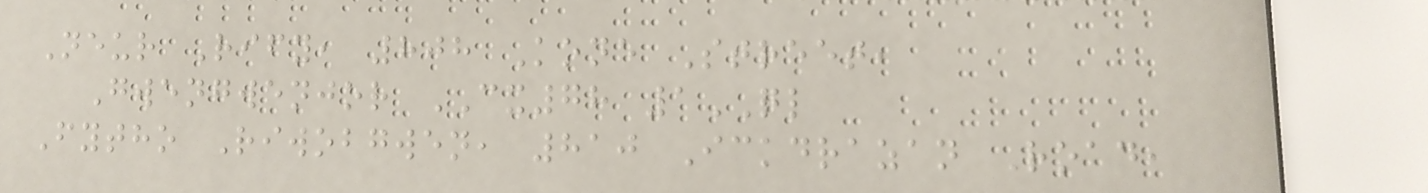Neur Rify, 808 Kone Street,
Gwengwenjor CX78 1QL
Fytho Riwobgwen, 810 Ickdrazan Road,
